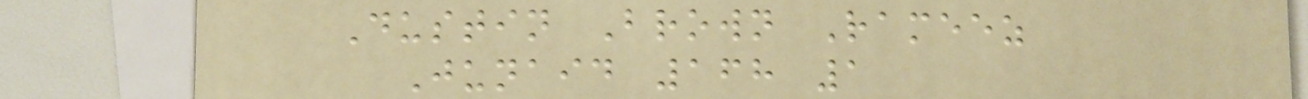Dustin Brown Rameez
Junaid 168 1
